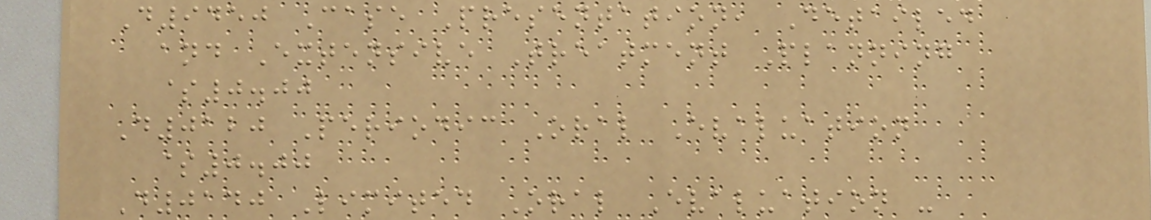D9450 Case Presentation, Detailed
and Extensive Treatment Planning
$0.00
D0120 Periodic Oral Evaluation
$0.00
D0140 Limited Oral Evaluation -
